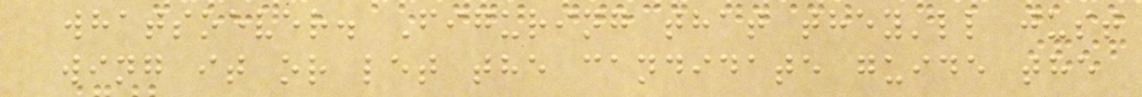whatsoever. Figuring that they'll just
wing it or let the candidate guide the
